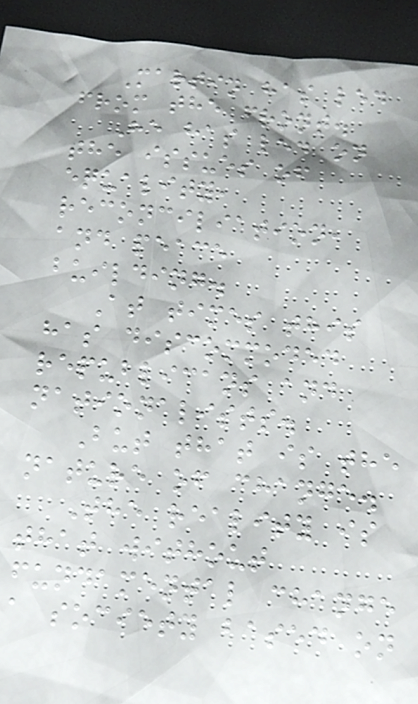Martin has led
from the front.
He has led on
the issues of
equality,
reconciliation,
and peace
building.
At times this
has discommoded
republicans and
nationalists.
But that is the
nature of change.
The reality is
that without
fundamental change
a society based on
